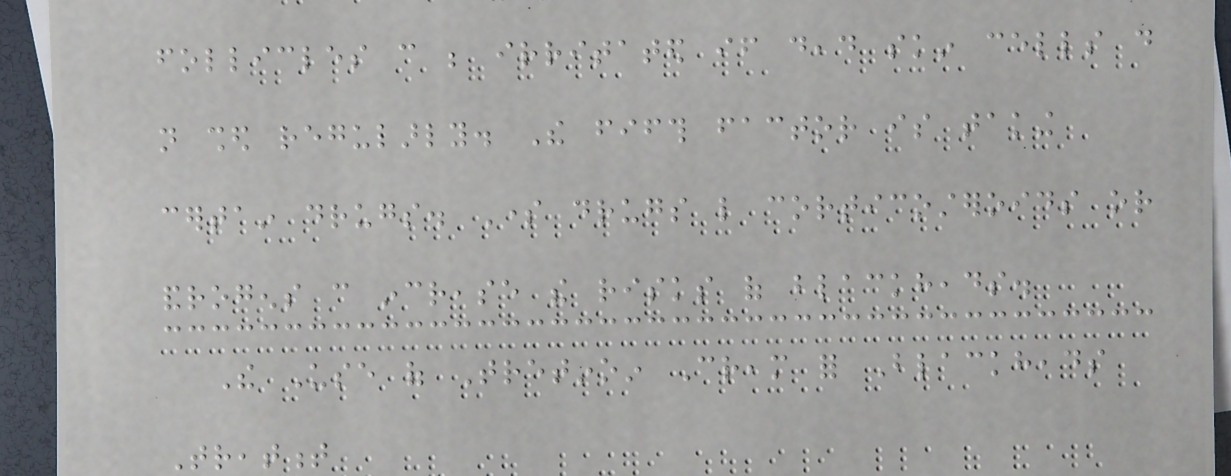follicles can be irritated if dead skin cells do
not shed regularly. The fifth factor is taking
certain drugs. Some drugs like corticosteroids or
androgens can increase the risks of blackheads.
The Use of Tretinoin Cream for Blackheads
Treatment
